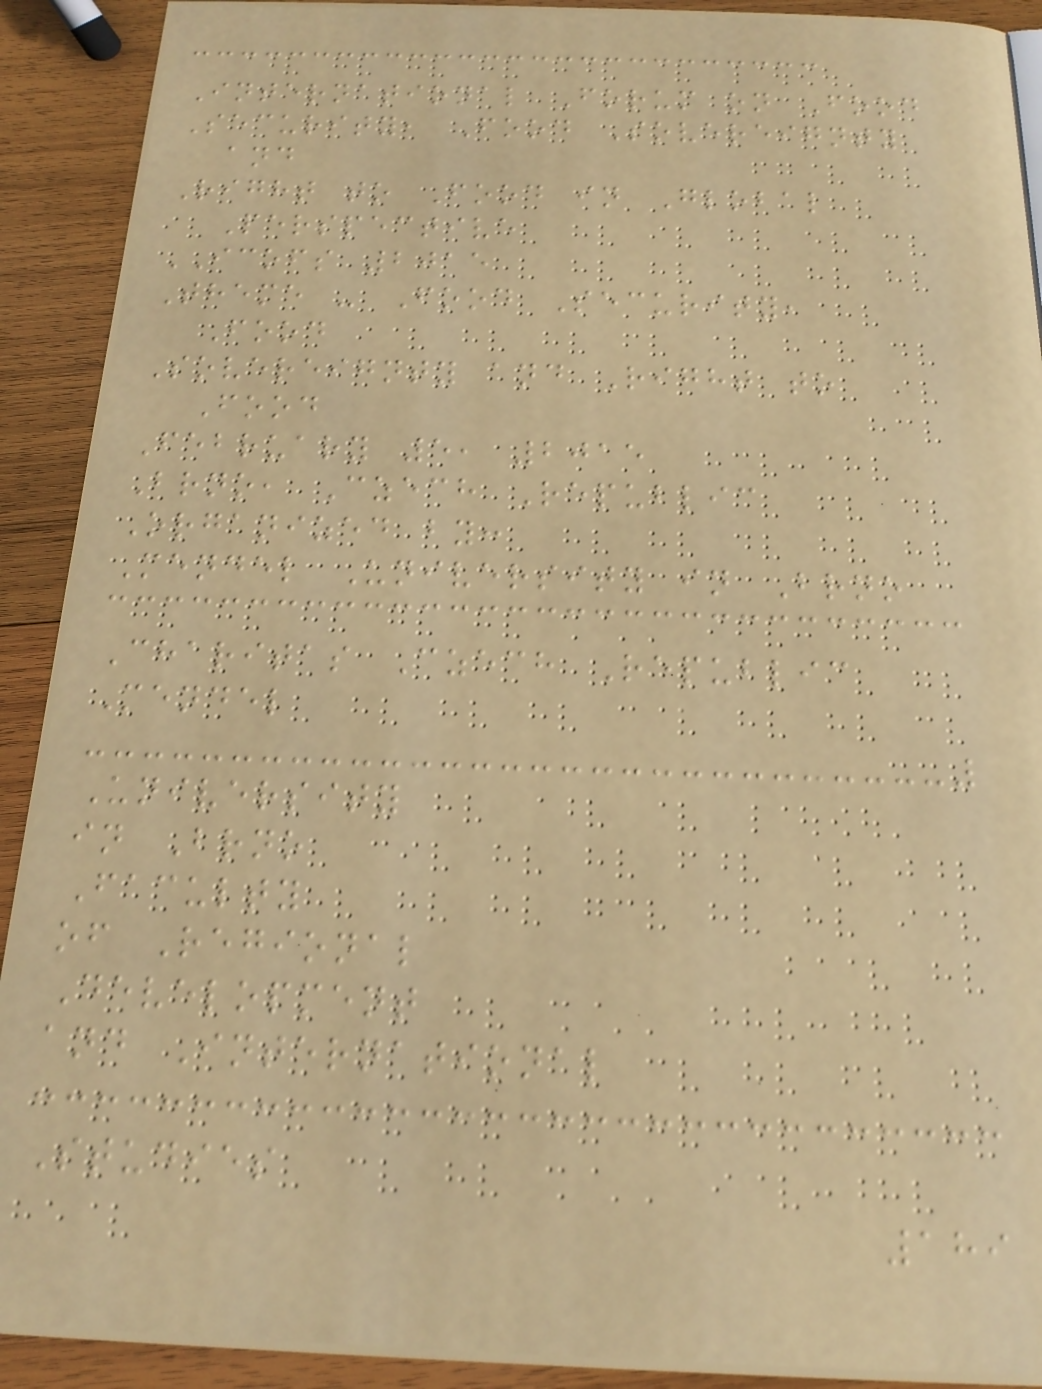International Forum on Food
Security, Food Sovereignty
and
Right to Food in Global
Perspective
ICOFS 2015
Theme - Food Security,
Food
Sovereignty and Right to
Food
February 5, 2015
Brno, Czech Republic
Organized by:
Mendel University in Brno
Charitas Czech Republic
Mendel
University
in Brno
Faculty
of Regional
Development
and International
Studies
189
